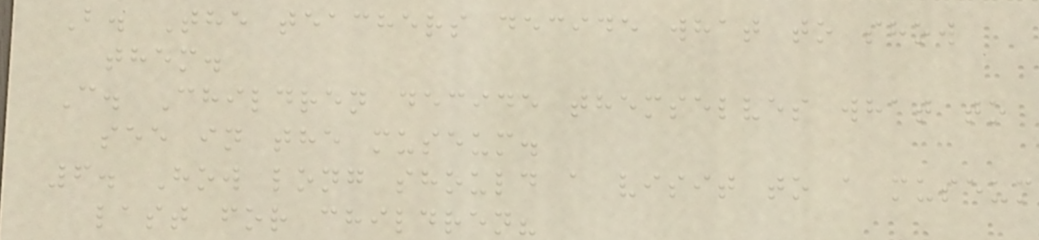B. The teachers decide what to show
them.
C. Children decide themselves what to
see in the museum.
6. How long should a visit to a museum
last for children?
